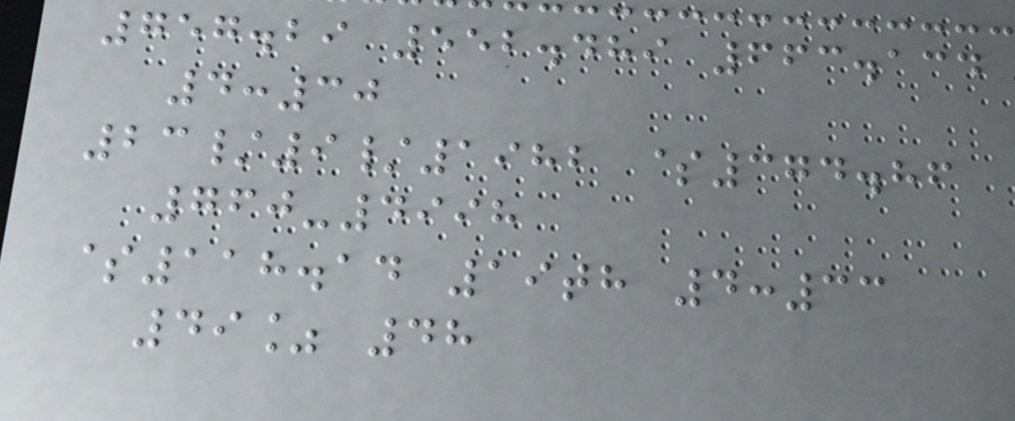757.29 552.489 663.134
4:30
23/9/1982 $374.86
760-4998
$118.14 19th 4:33
49% 48
